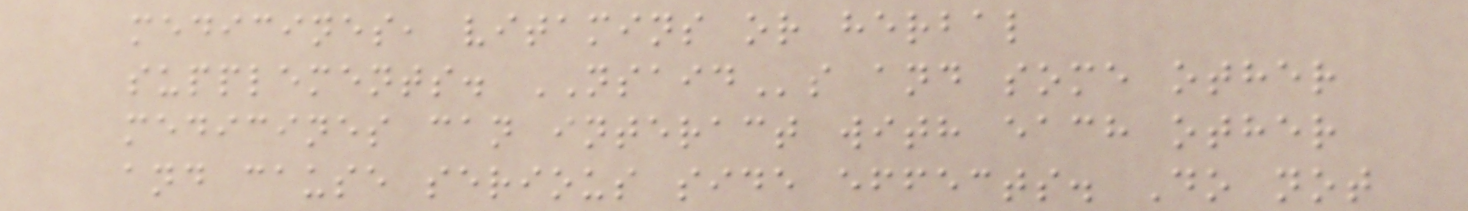medicines, vitamins or herbal
supplements. NSAIDs and some other
medicines can interact with each other
and cause serious side effects. Do not
